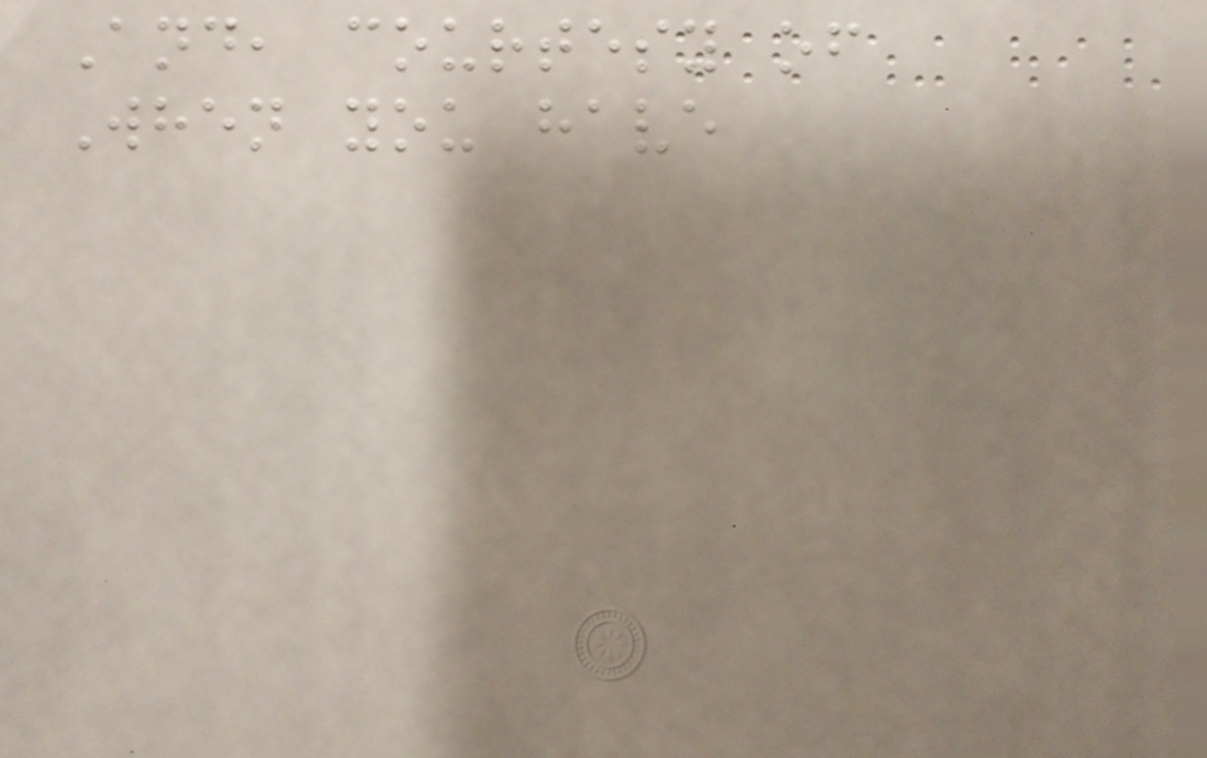And, courtesy of
When you have
